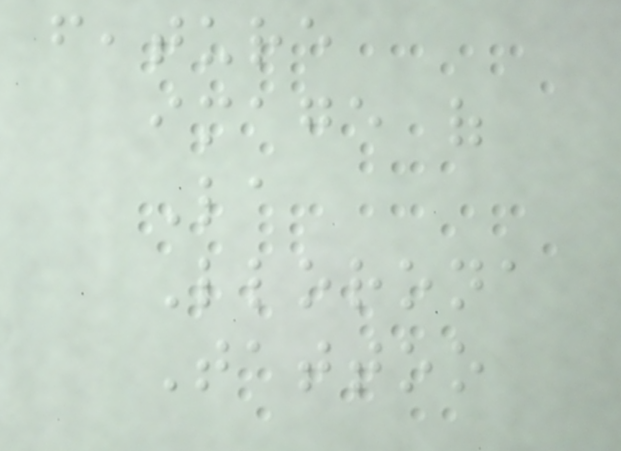feature
image of
La
Llorona
Tattoo
